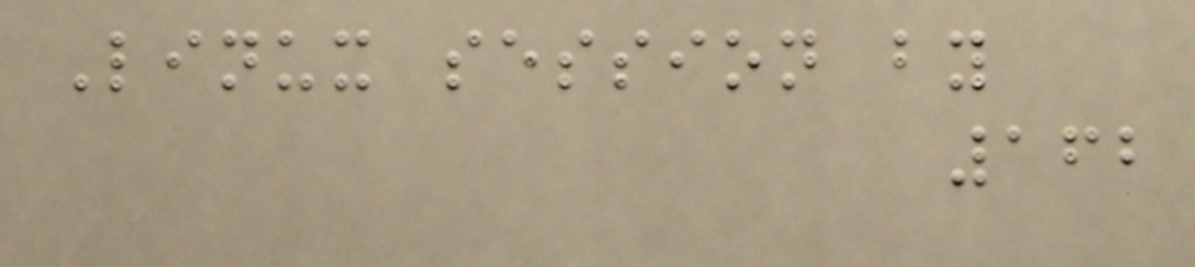Linux session by
162
